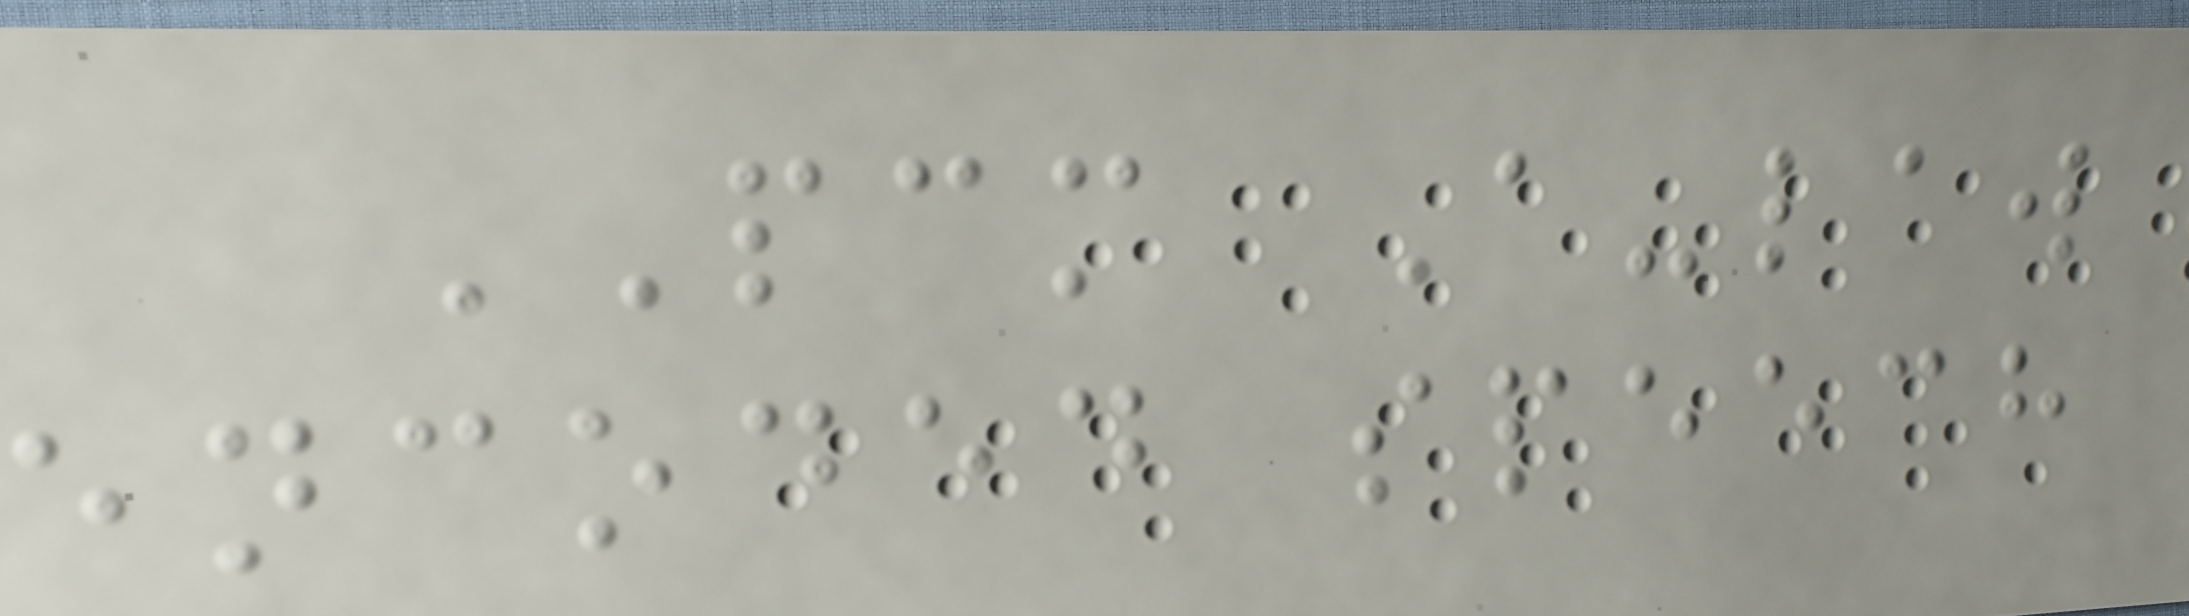PCM A-law
encoded speech
